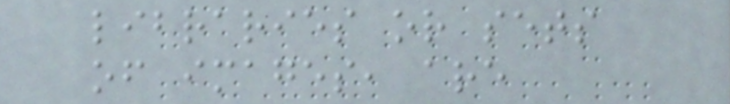libraries or sets
of images, are
